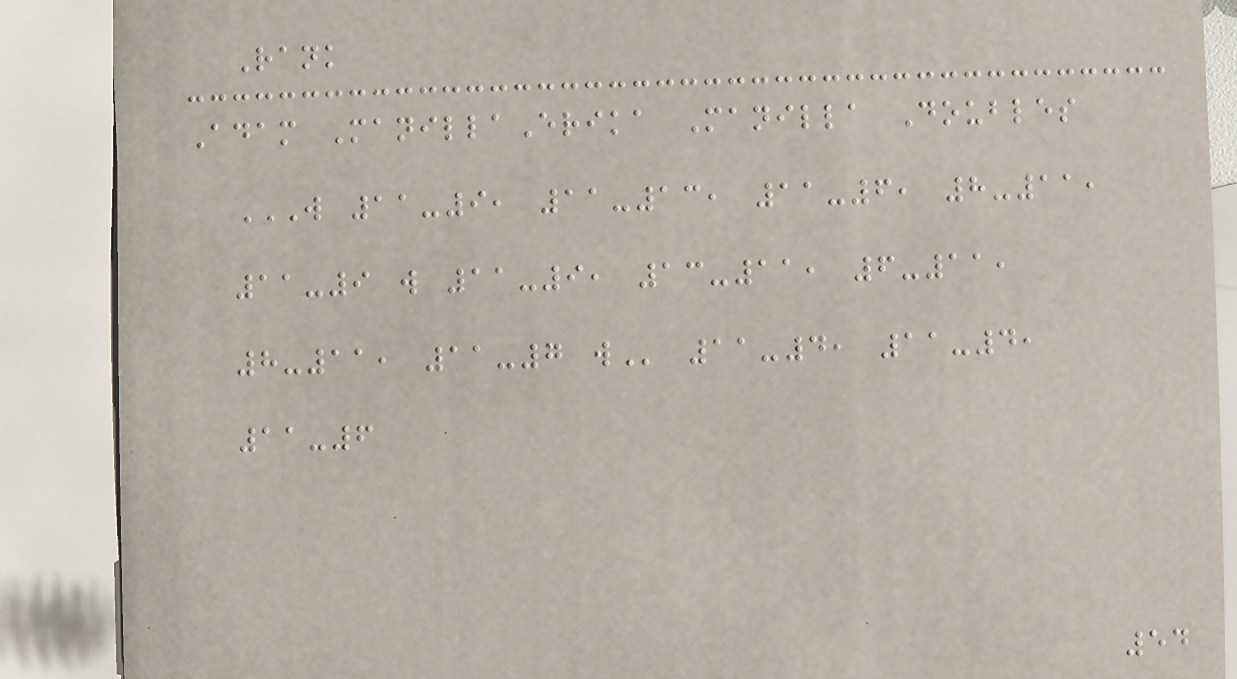Rank
Adam ManillaErika Manilla Doubles
W 11-9, 11-13, 11-6, 8-11,
11-9 W 11-9, 13-11, 6-11,
8-11, 11-7 W 11-4, 11-4,
11-6
54
